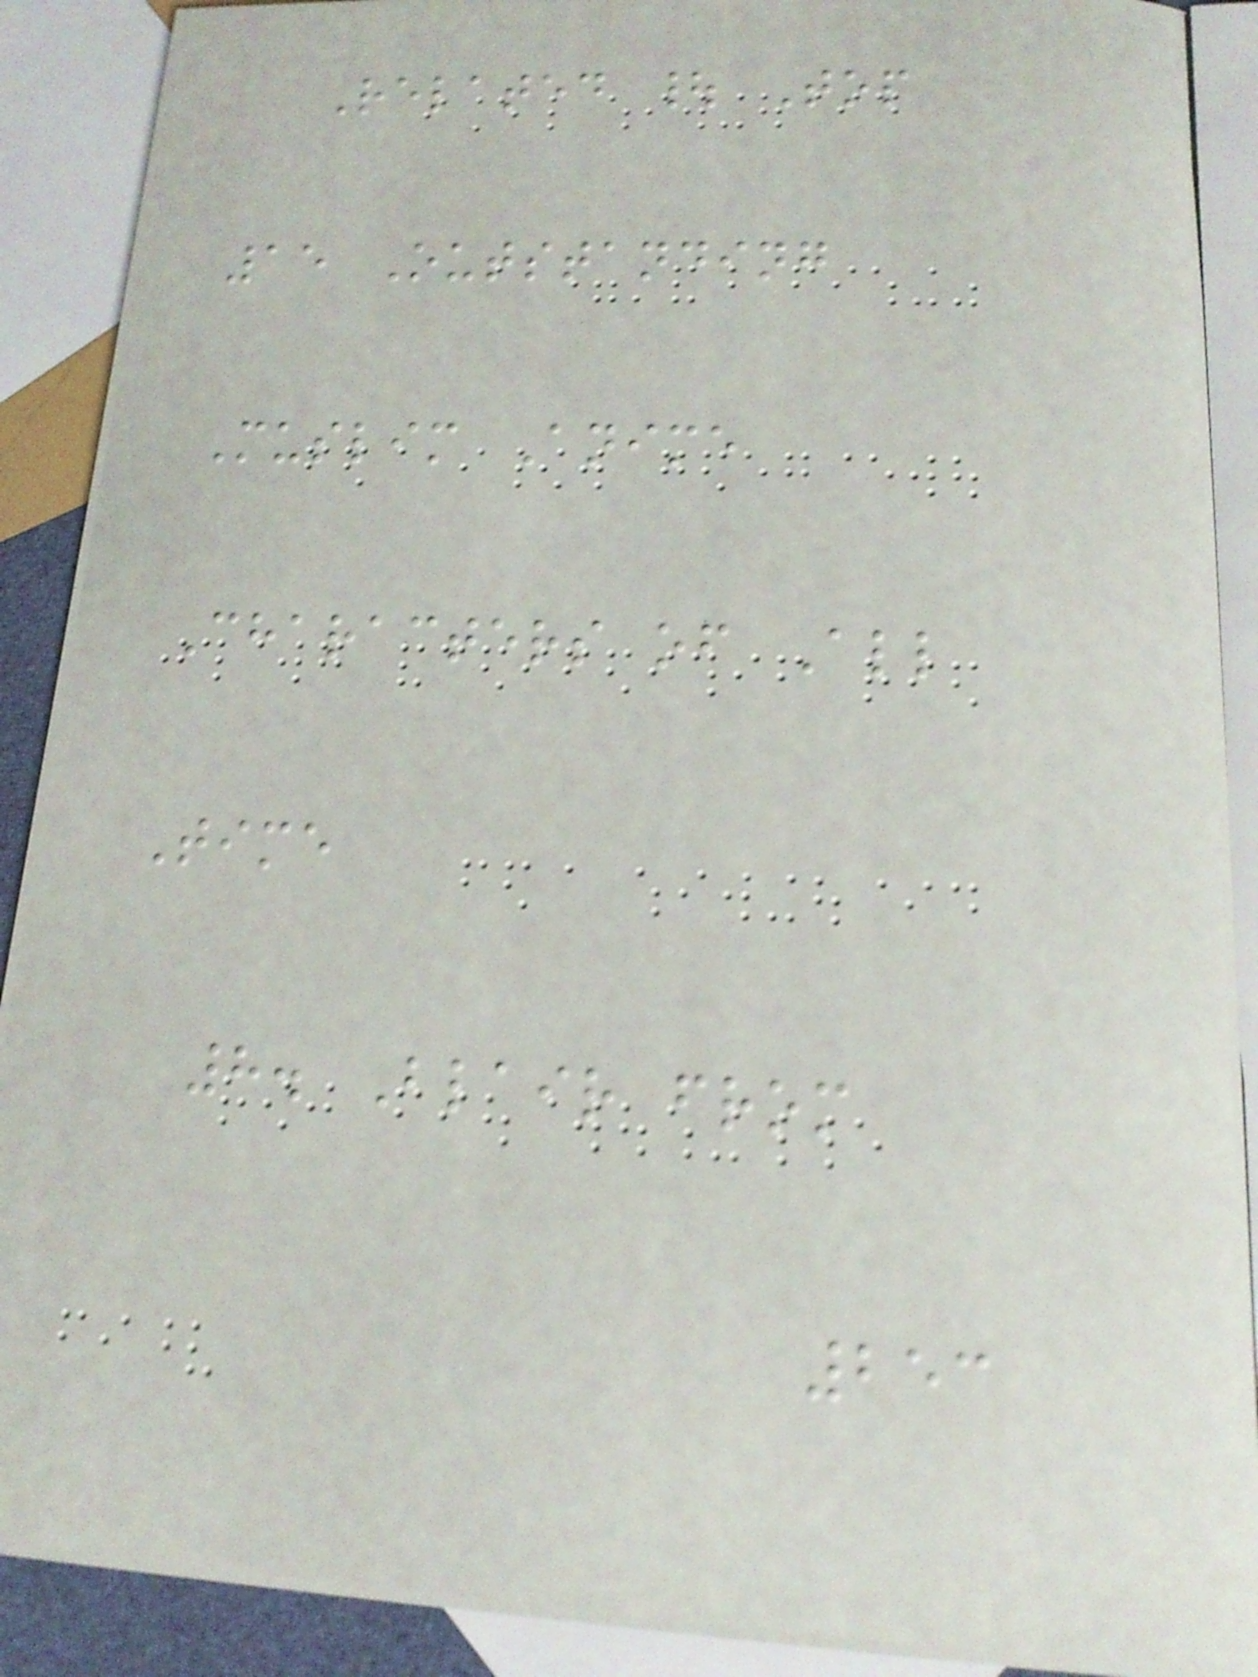Related | Top
15 Outstanding
Muslim Anime
Characters of All
Time
8. Blair from
253
